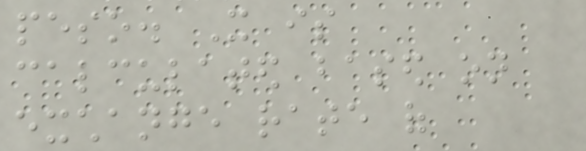peso. It is
calculated based on
exchange rate of
